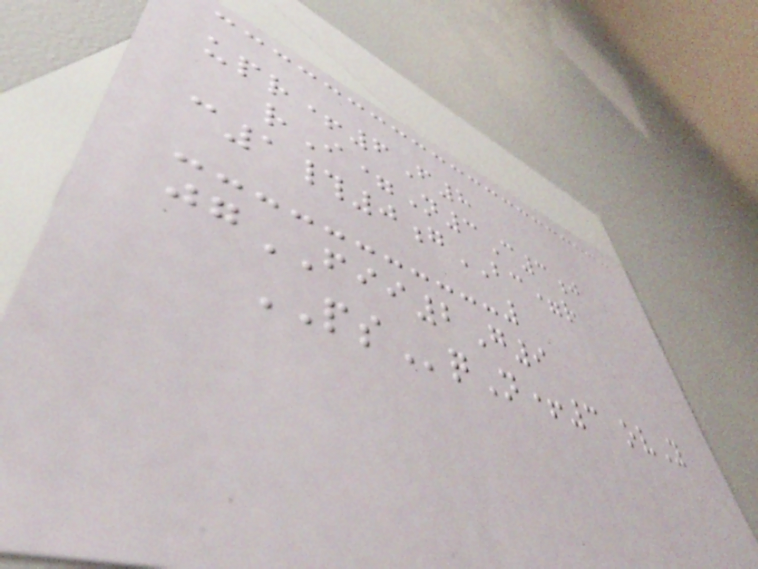upr+6F8
rI=N3C3j
c1#0gBC=r
jgFII2G9
PSqN+3 ovY
